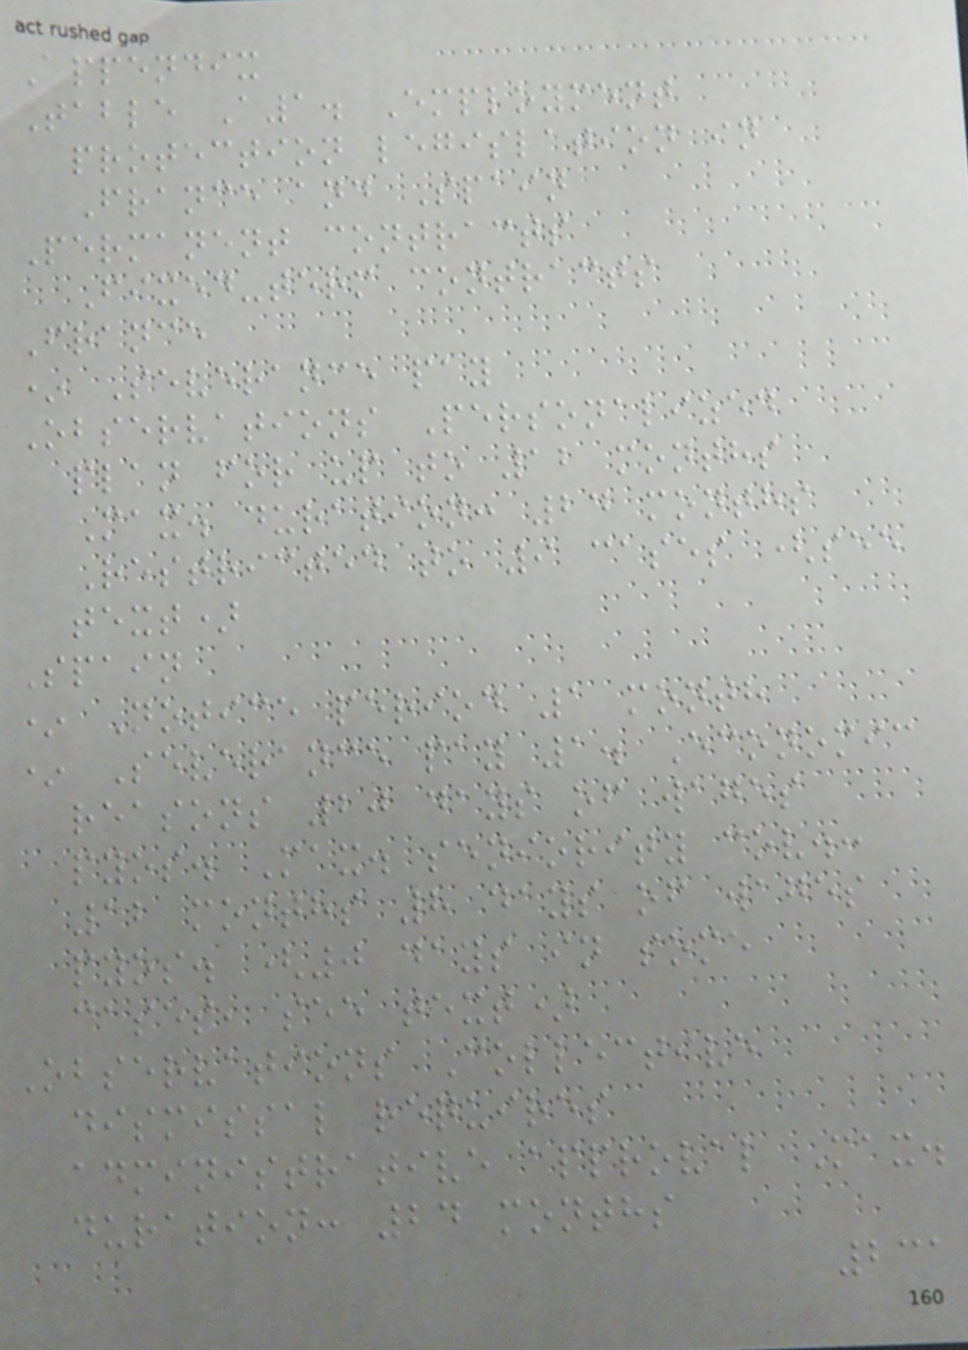Appendix
Table A1. Employment
protection legislation in
France and Spain
Permanent contracts
Fixed-term contracts
France
* Severance pay
Observations Personalized
plan for up to 12 months
Max. duration: 24 months
Restricted to 9 cases (see
text)
Spain
* Notice period 1 month
* Severance pay 1. Economic
reasons 20 days of wages
pyos. Max. seniority cov.:
12 months 8 days of wages
pyos. (0 days in some
cases, see text)
Observations Collective
dismissal requires
administrative approval Max.
duration: 24 months
231
